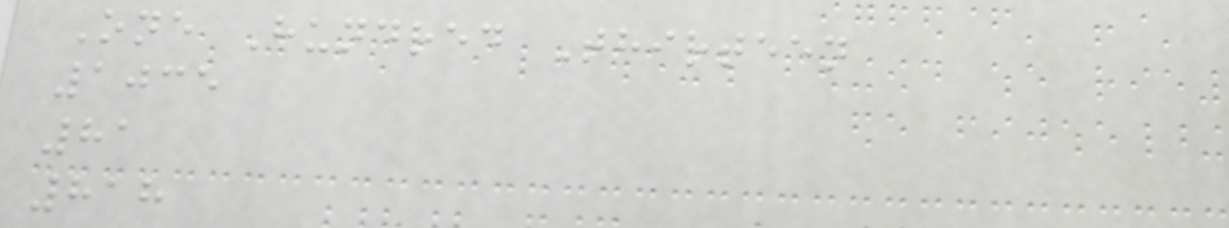One Hundred Thirteen
1035
81
818
